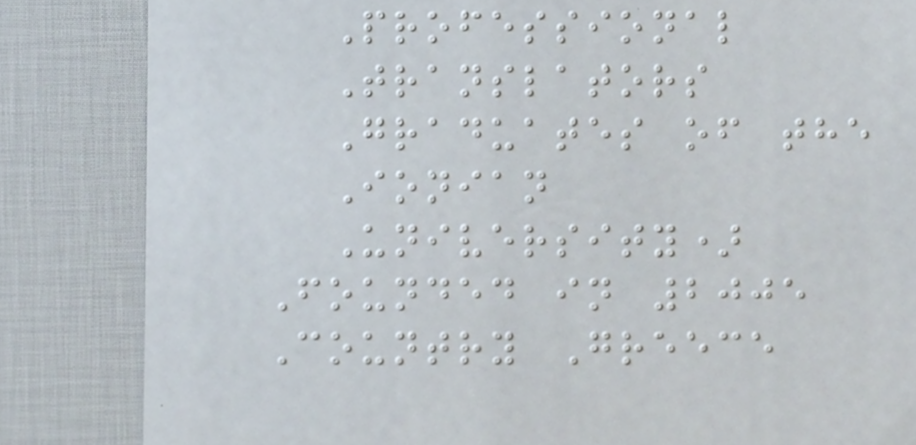Professional
Translators
Graduates of the
Ionian
University)
Founded in 2005
Country Greece
